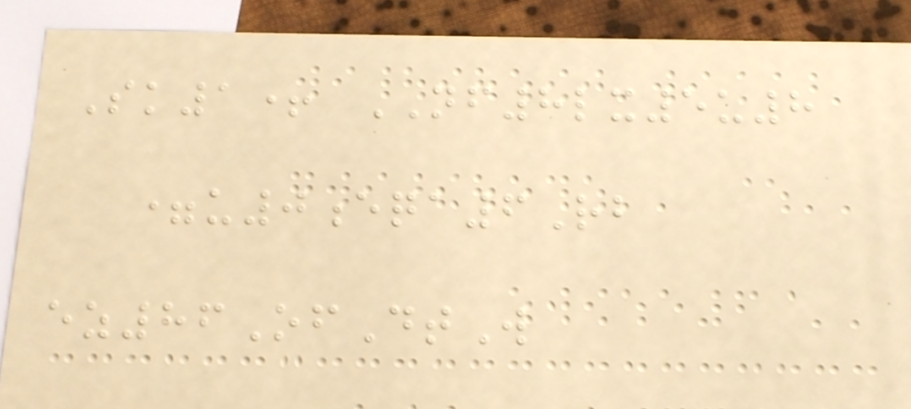Sk1+ NF8lx5u8
=u0eqa6Rb
ez86OfDtW
